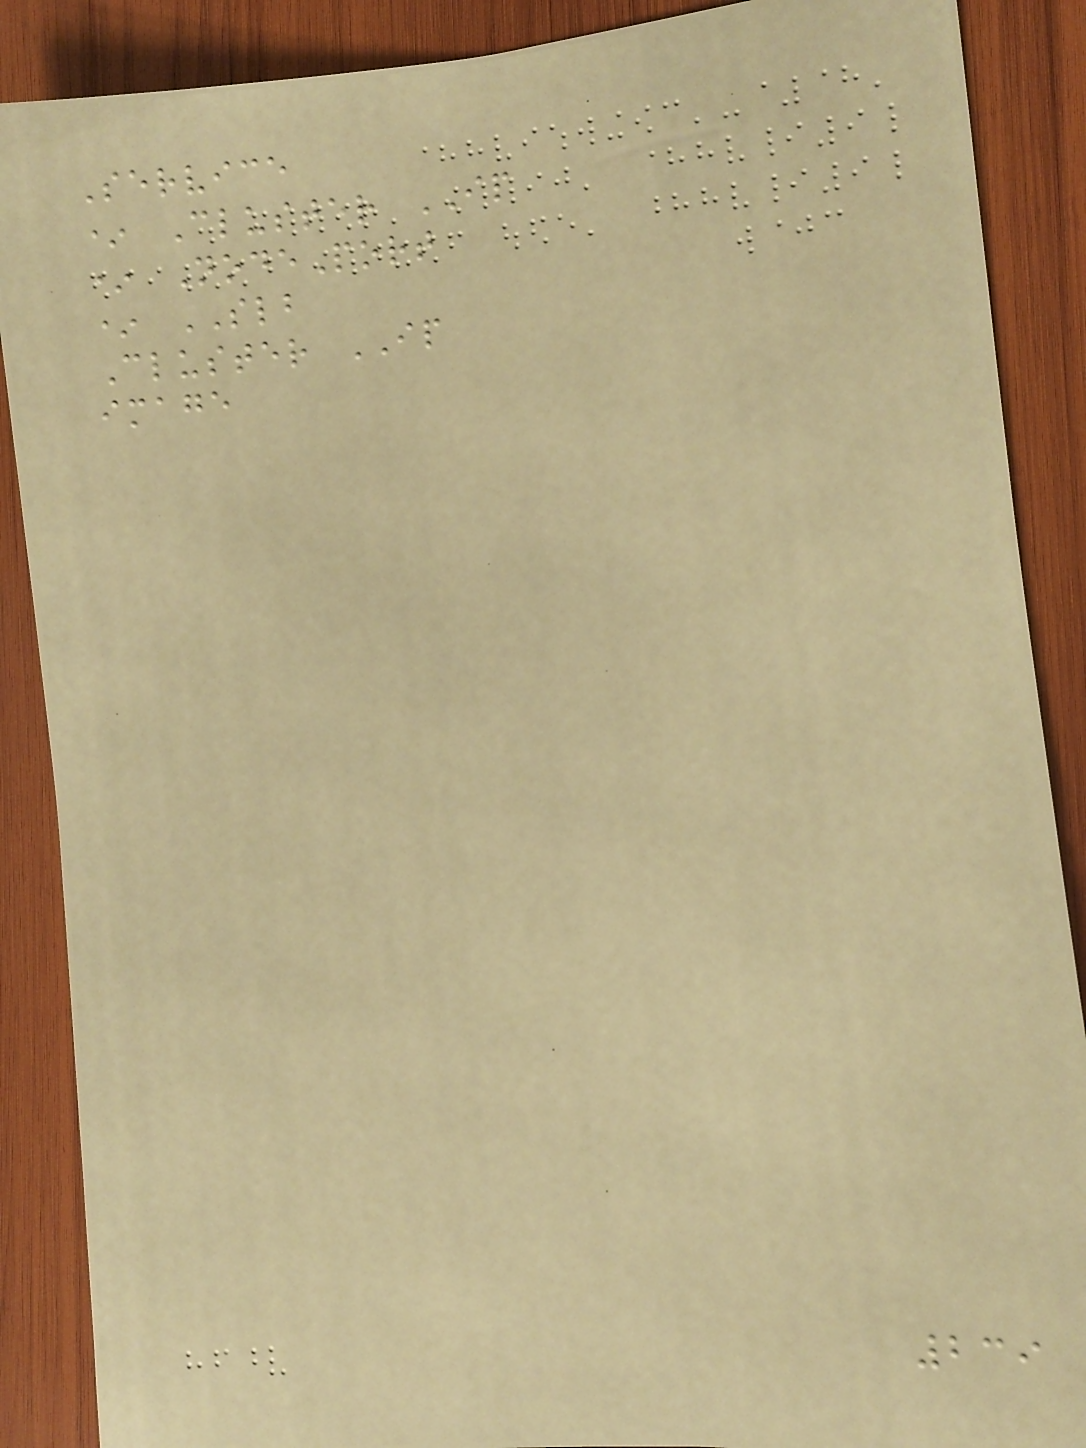Service
* Cluster IP
* NodePort
* SLB
Cluster IP
image
239
